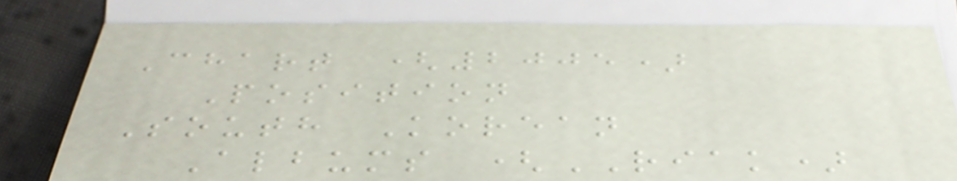Chart (2005)
Position
South Korean
Albums (RIAK)
